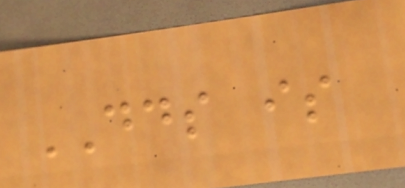DDS is
